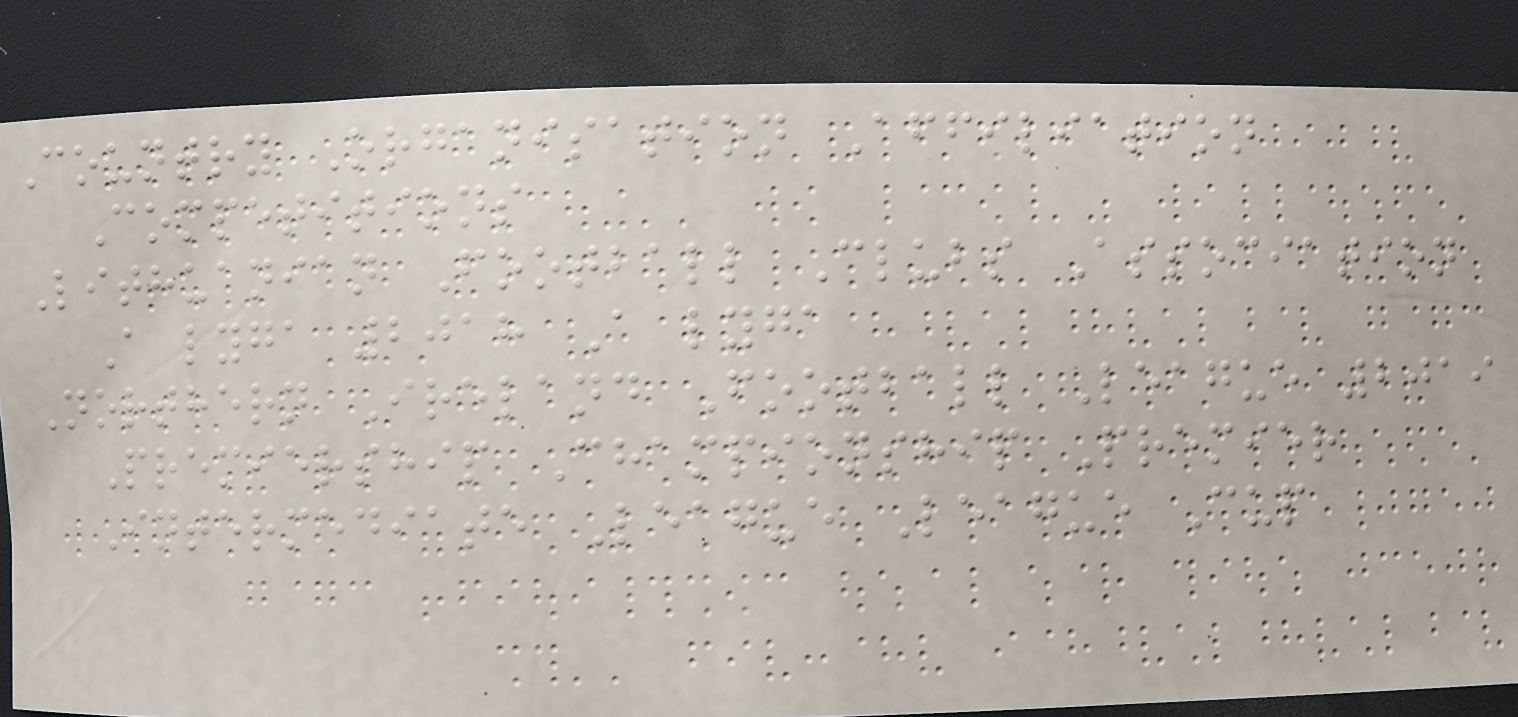Country Organisation Affiliation
Competitions
Lithuanian Football Clubs Association
A lyga 2018 A lyga
Northern Ireland Football League 2019
Premiership Championship Premier
Intermediate League League Cup
